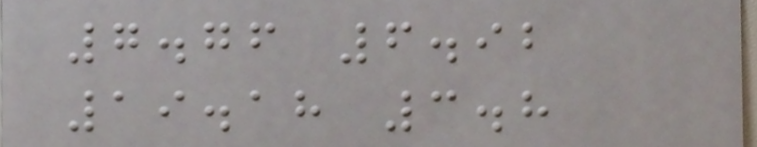7.76 6.92
19.18 3.8
